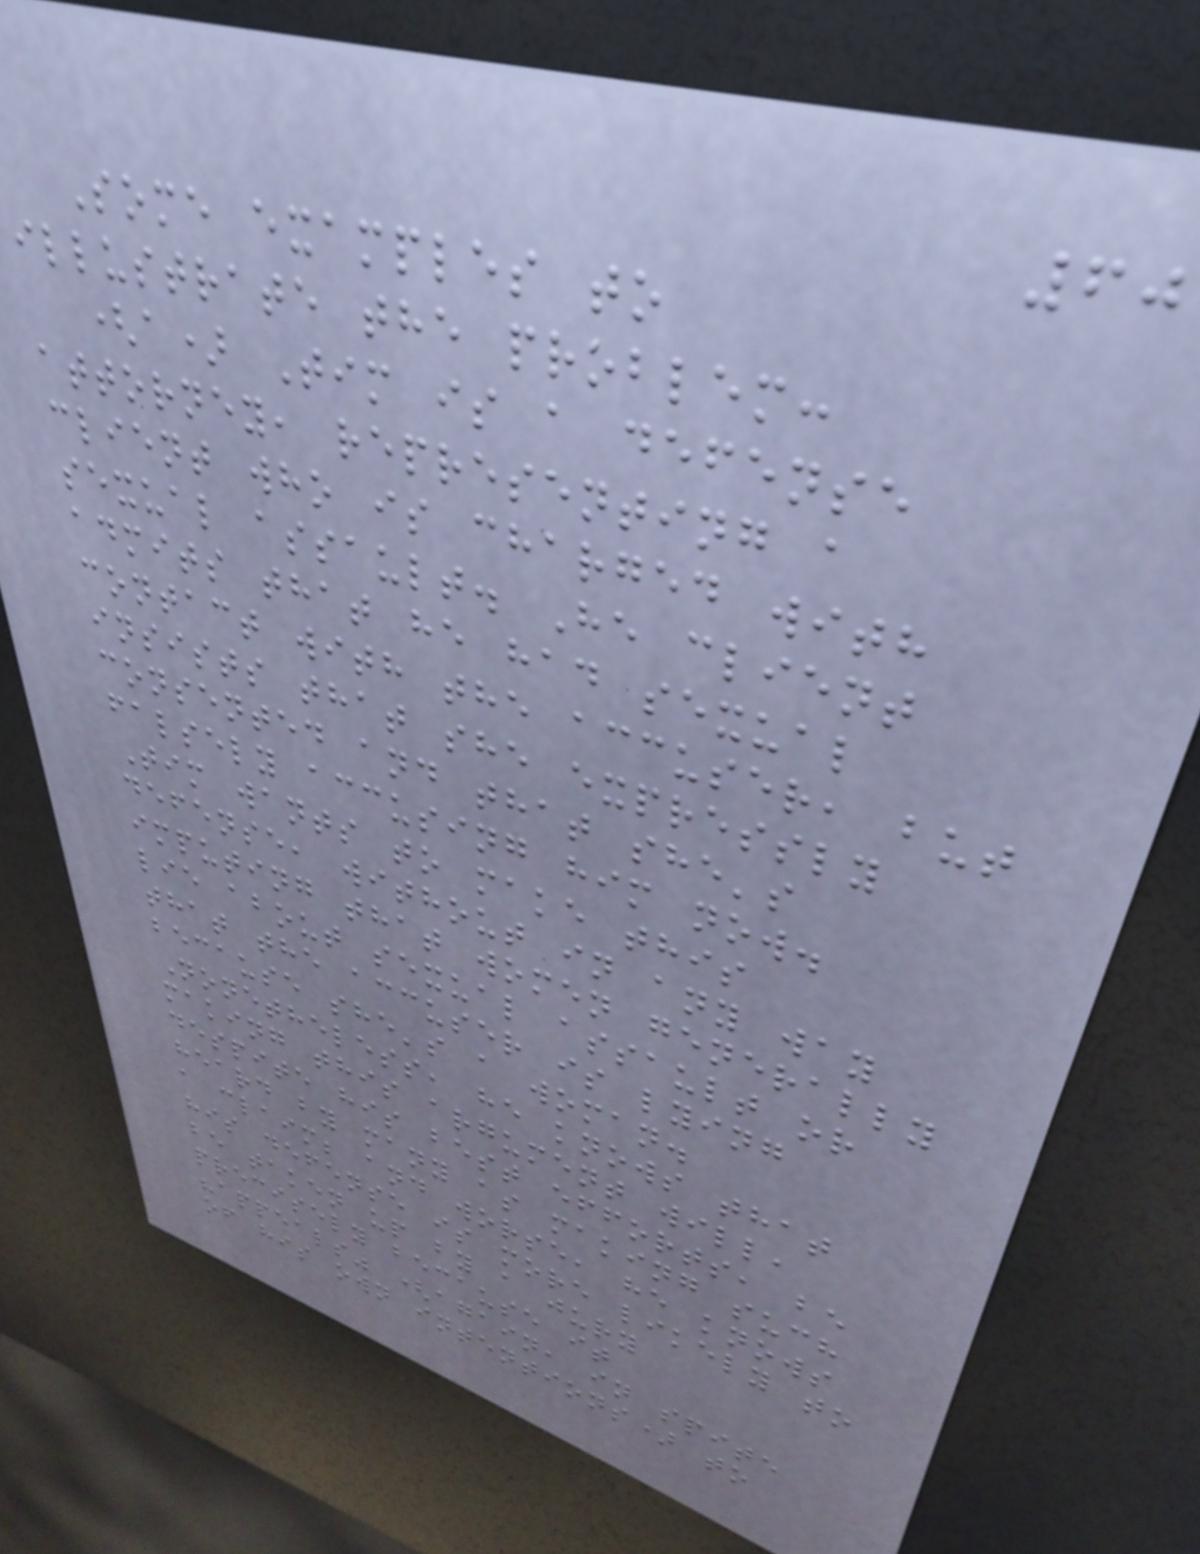60
Some examples to
illustrate the problem:
(a) Tim is a defense
attorney, representing a
client who is charged with
sexual assault. He client
admits that he had sexual
contact with the accuser, but
insists that she expressly
consented and that she's
falsely accusing him now.
Tim wants to make this
defense, without in any way
imputing that women generally
lie about sexual assault or
that the accuser is lying
because she's a woman.
Nonetheless, he knows that
making this argument will,
despite his best efforts, be
heard by many as making such
a claim; and worse, he knows
his defense is more likely to
be taken up by a jury
precisely because it
"appeals" (again, in spite
of his own intentions) to
